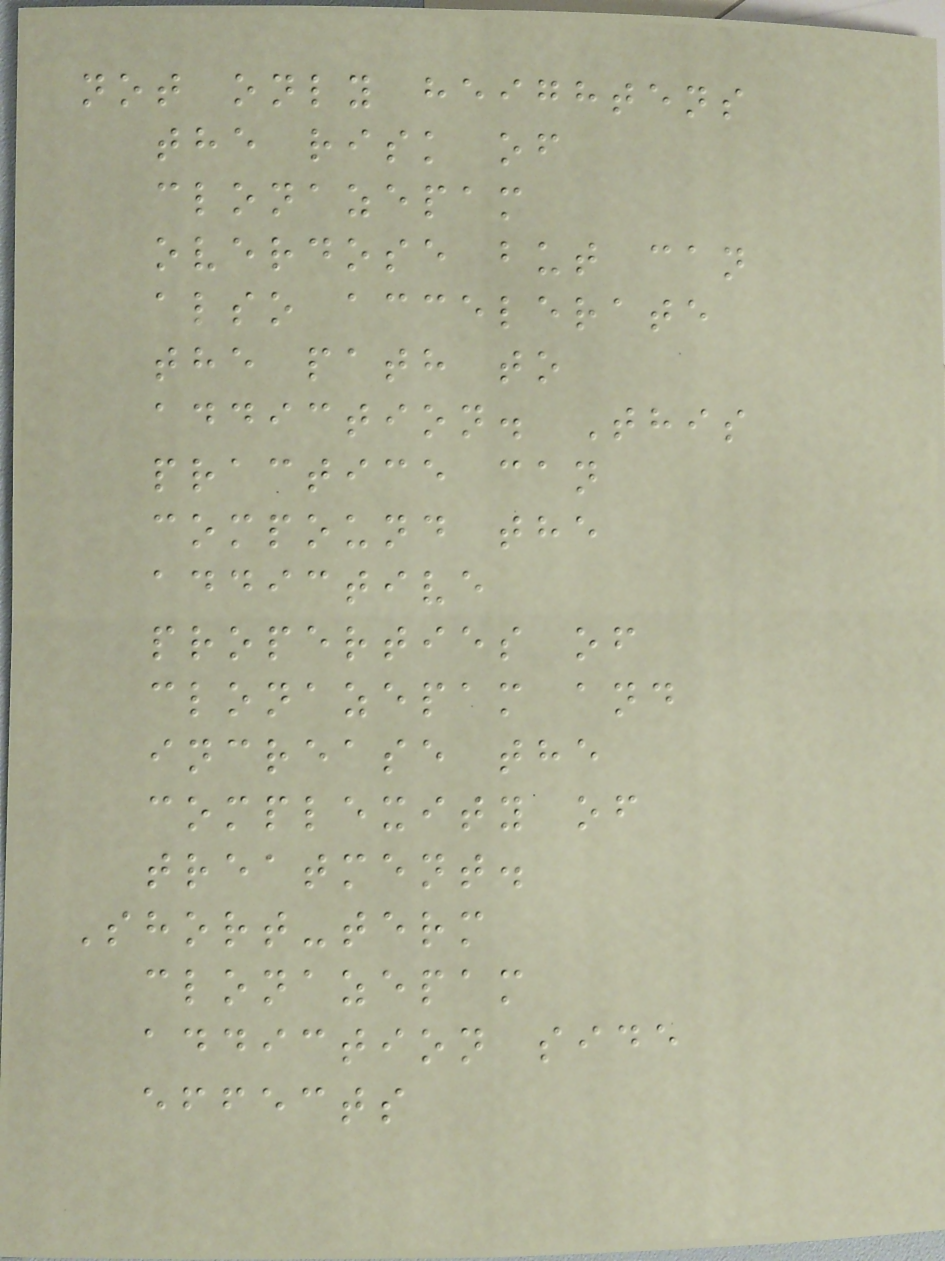not only heightens
the risk of
clonazepam
overdose but can
also accelerate
the path to
addiction. This
practice can
compound the
addictive
properties of
clonazepam and
increase the
complexity of
treatment.
Short-term
clonazepam
addiction side
effects
